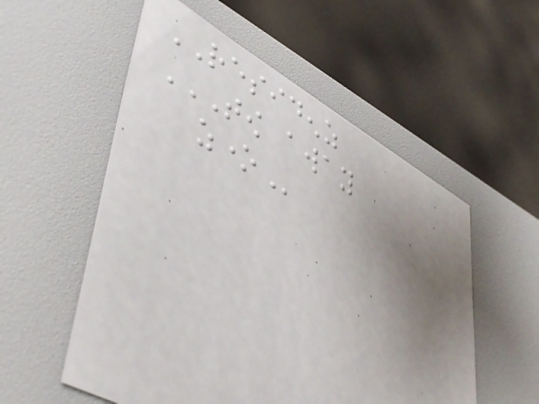RESIDENZ
TOW AWAY
ZONE
